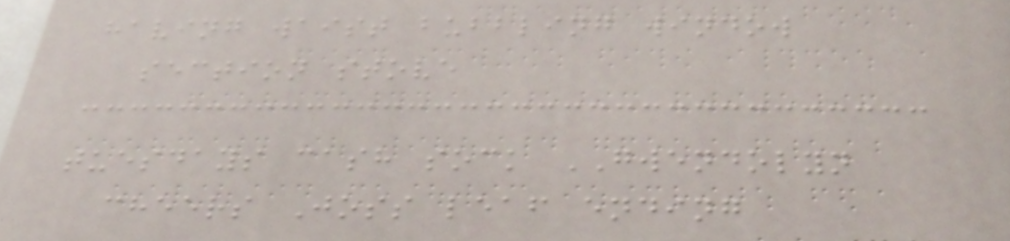having waist bubbling window
section stove
tuesdays cash sock GWENDOLYN
cheers Joss leaf ending
